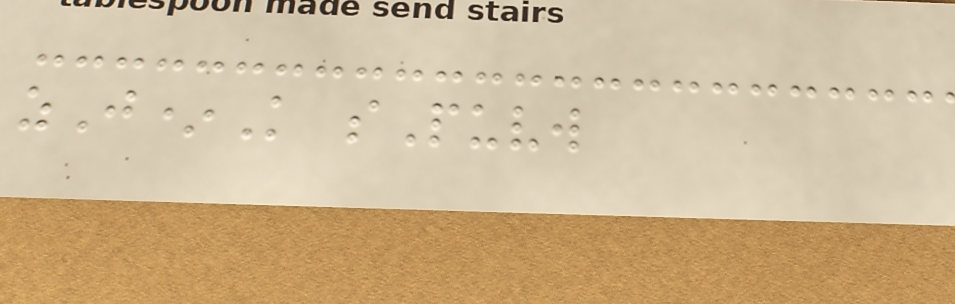zJ*K sPuvw
